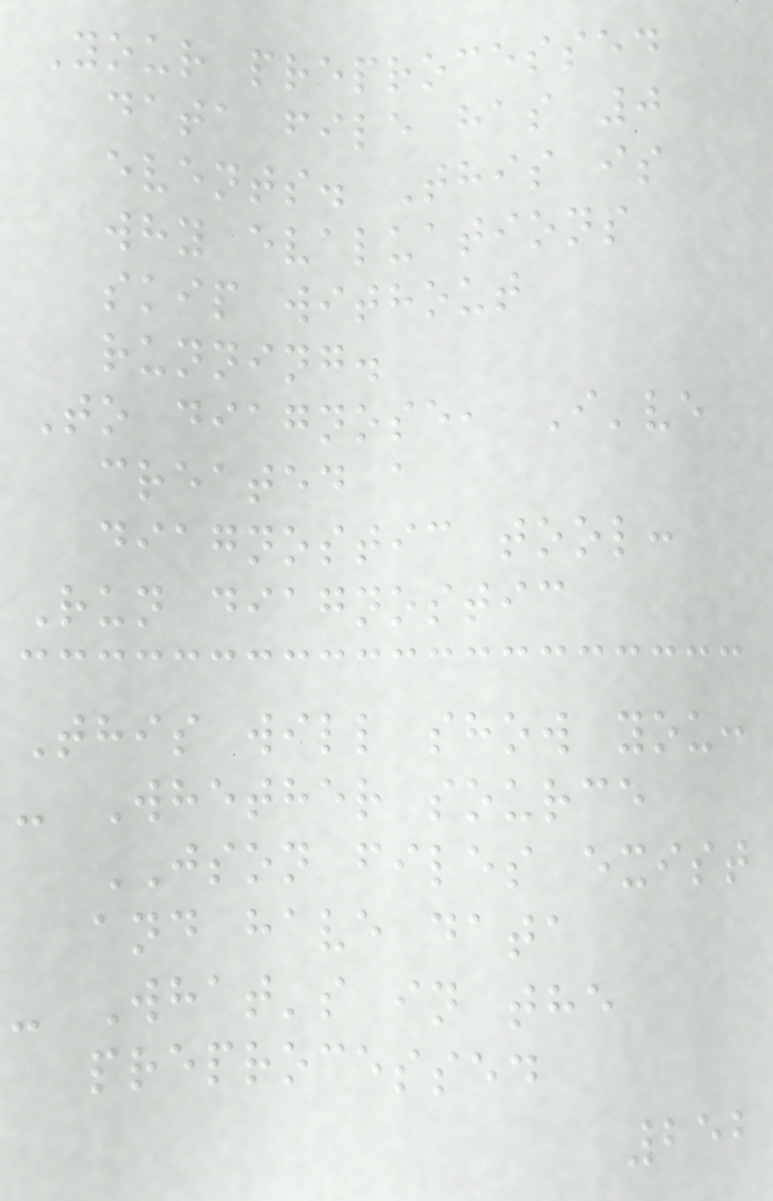Your preprocessed
data file has 0
events. This is
why evaluations
skip without
running.
To diagnose, I've
created a
diagnostic tool:
Run diagnostic
This will show you:
- Whether source
JSON files exist
and have data
- What's in the
preprocessed
252
